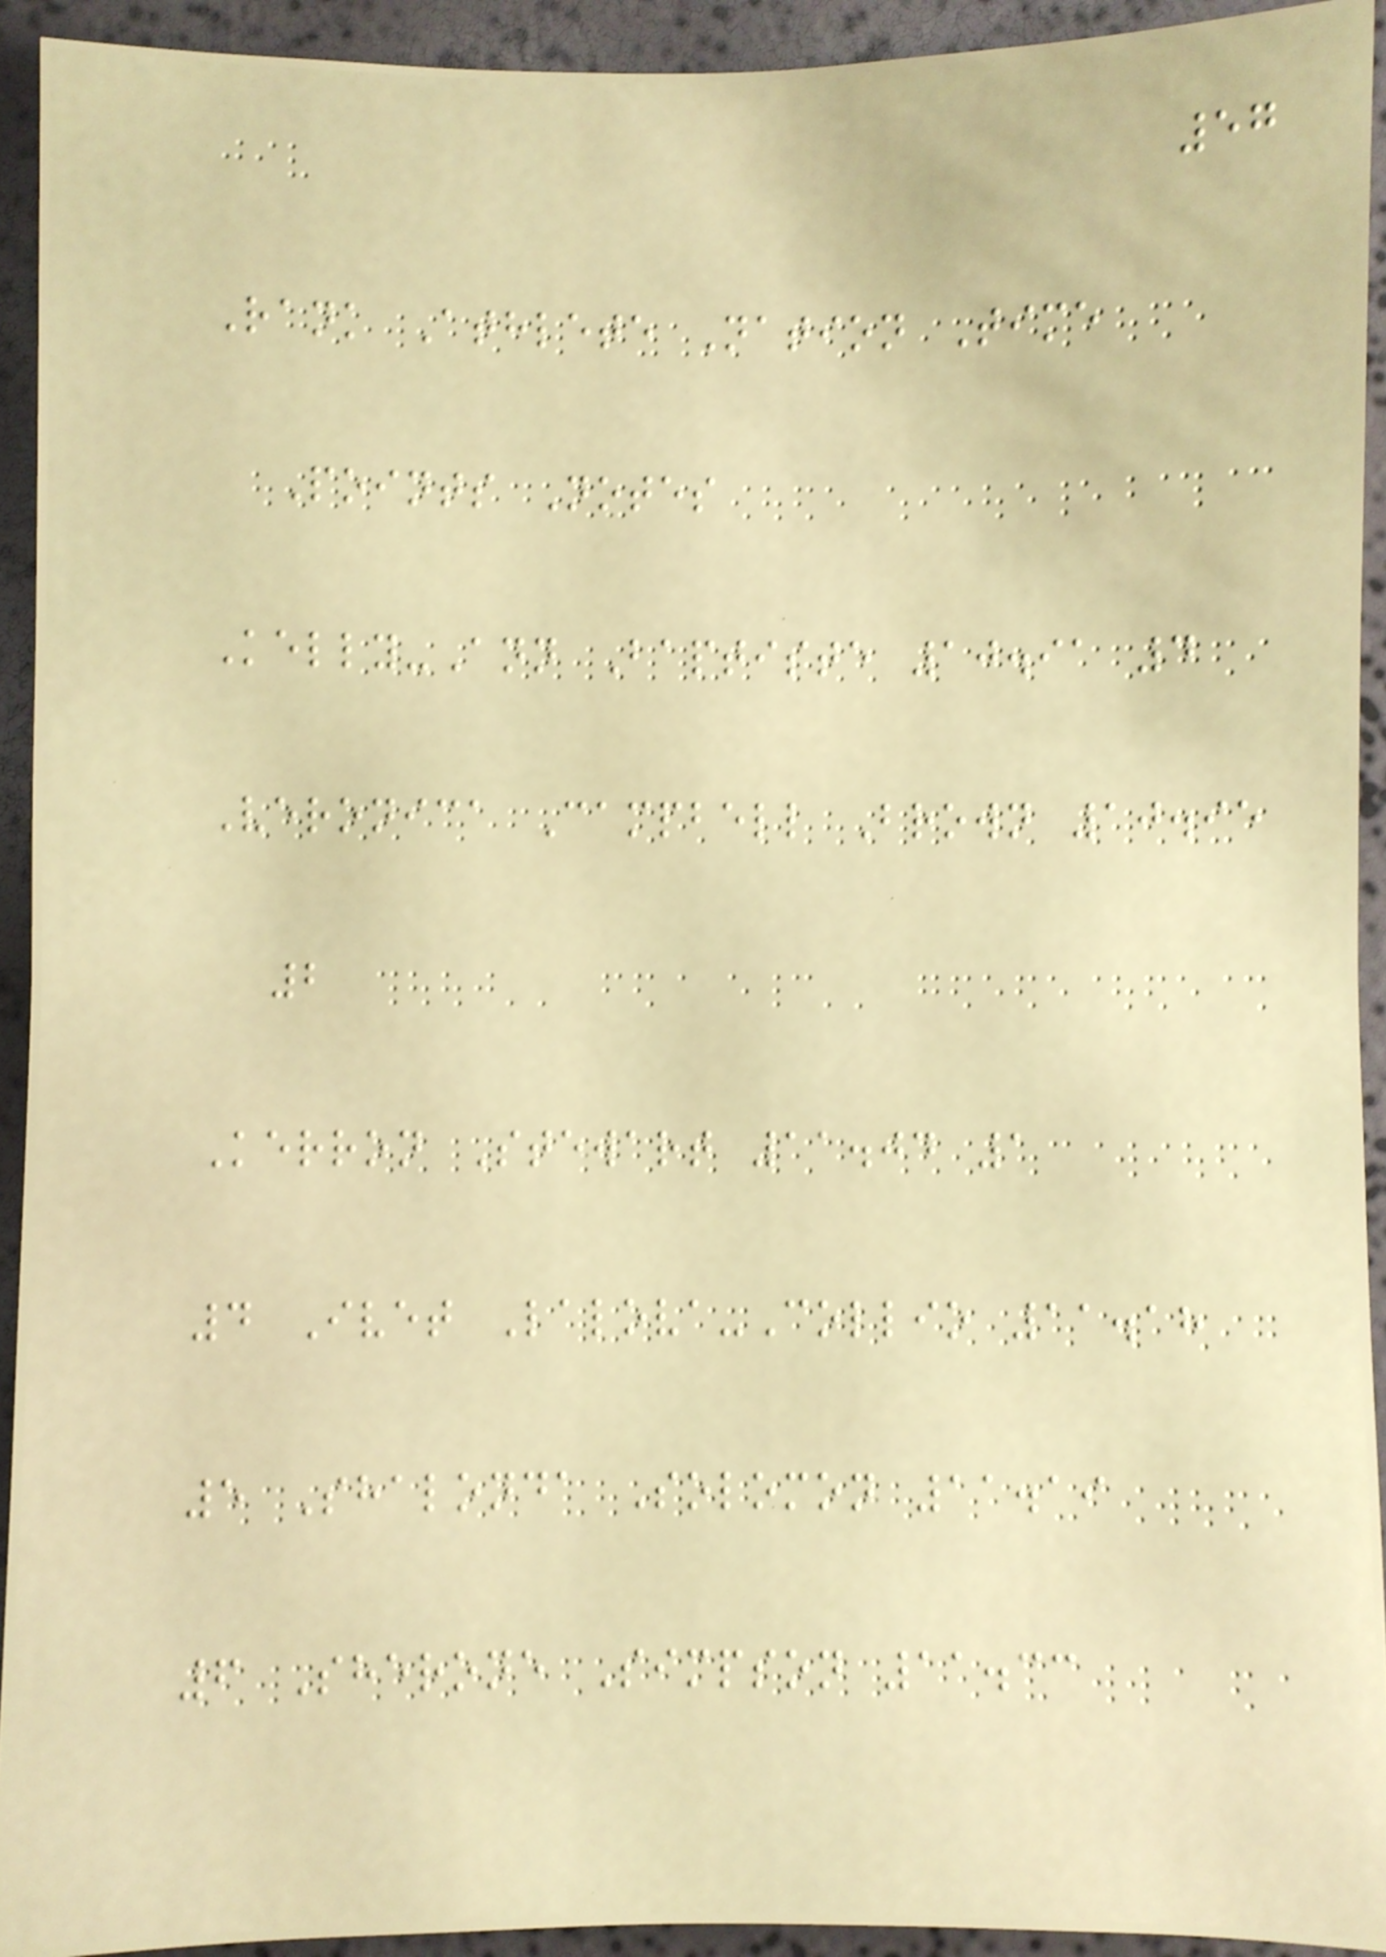57
Rank Athlete Nation Time
Points Notes
Kelly-Ann Baptiste 10.91 4
Veronica Campbell Brown 10.95
2
Kerron Stewart 11.04 1
4 Ivet Lalova-Collio 11.18
5 Shalonda Solomon 11.19
6 Sherone Simpson 11.33
